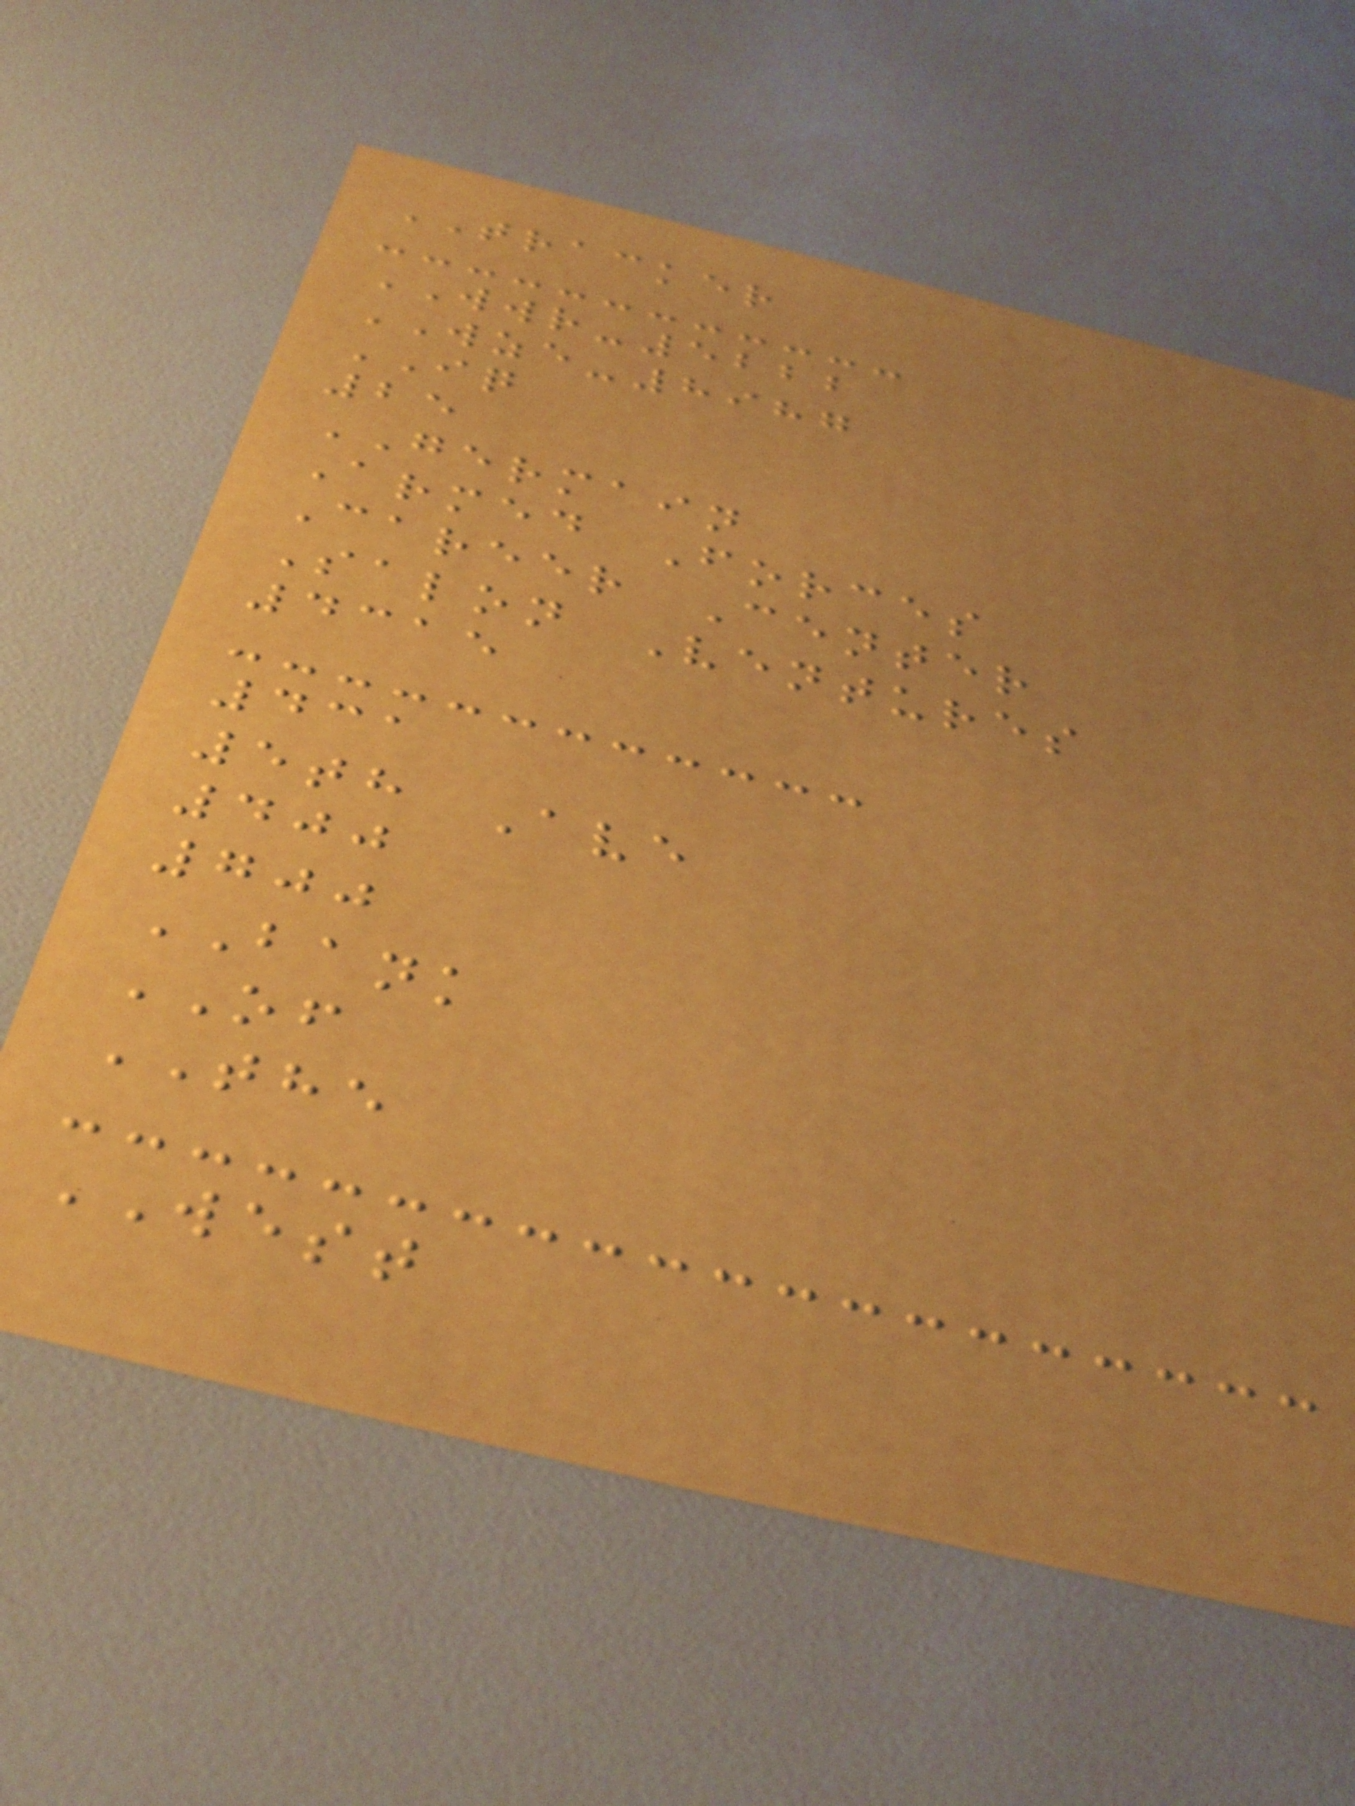TRACKER
WWR-5222
WZE-8987
IQ
25
GERMAIN
Armed Forces
Career Center
Salon Ventures
4315
431
5th Ave
400
700
BANK
OF
THE
WEST
